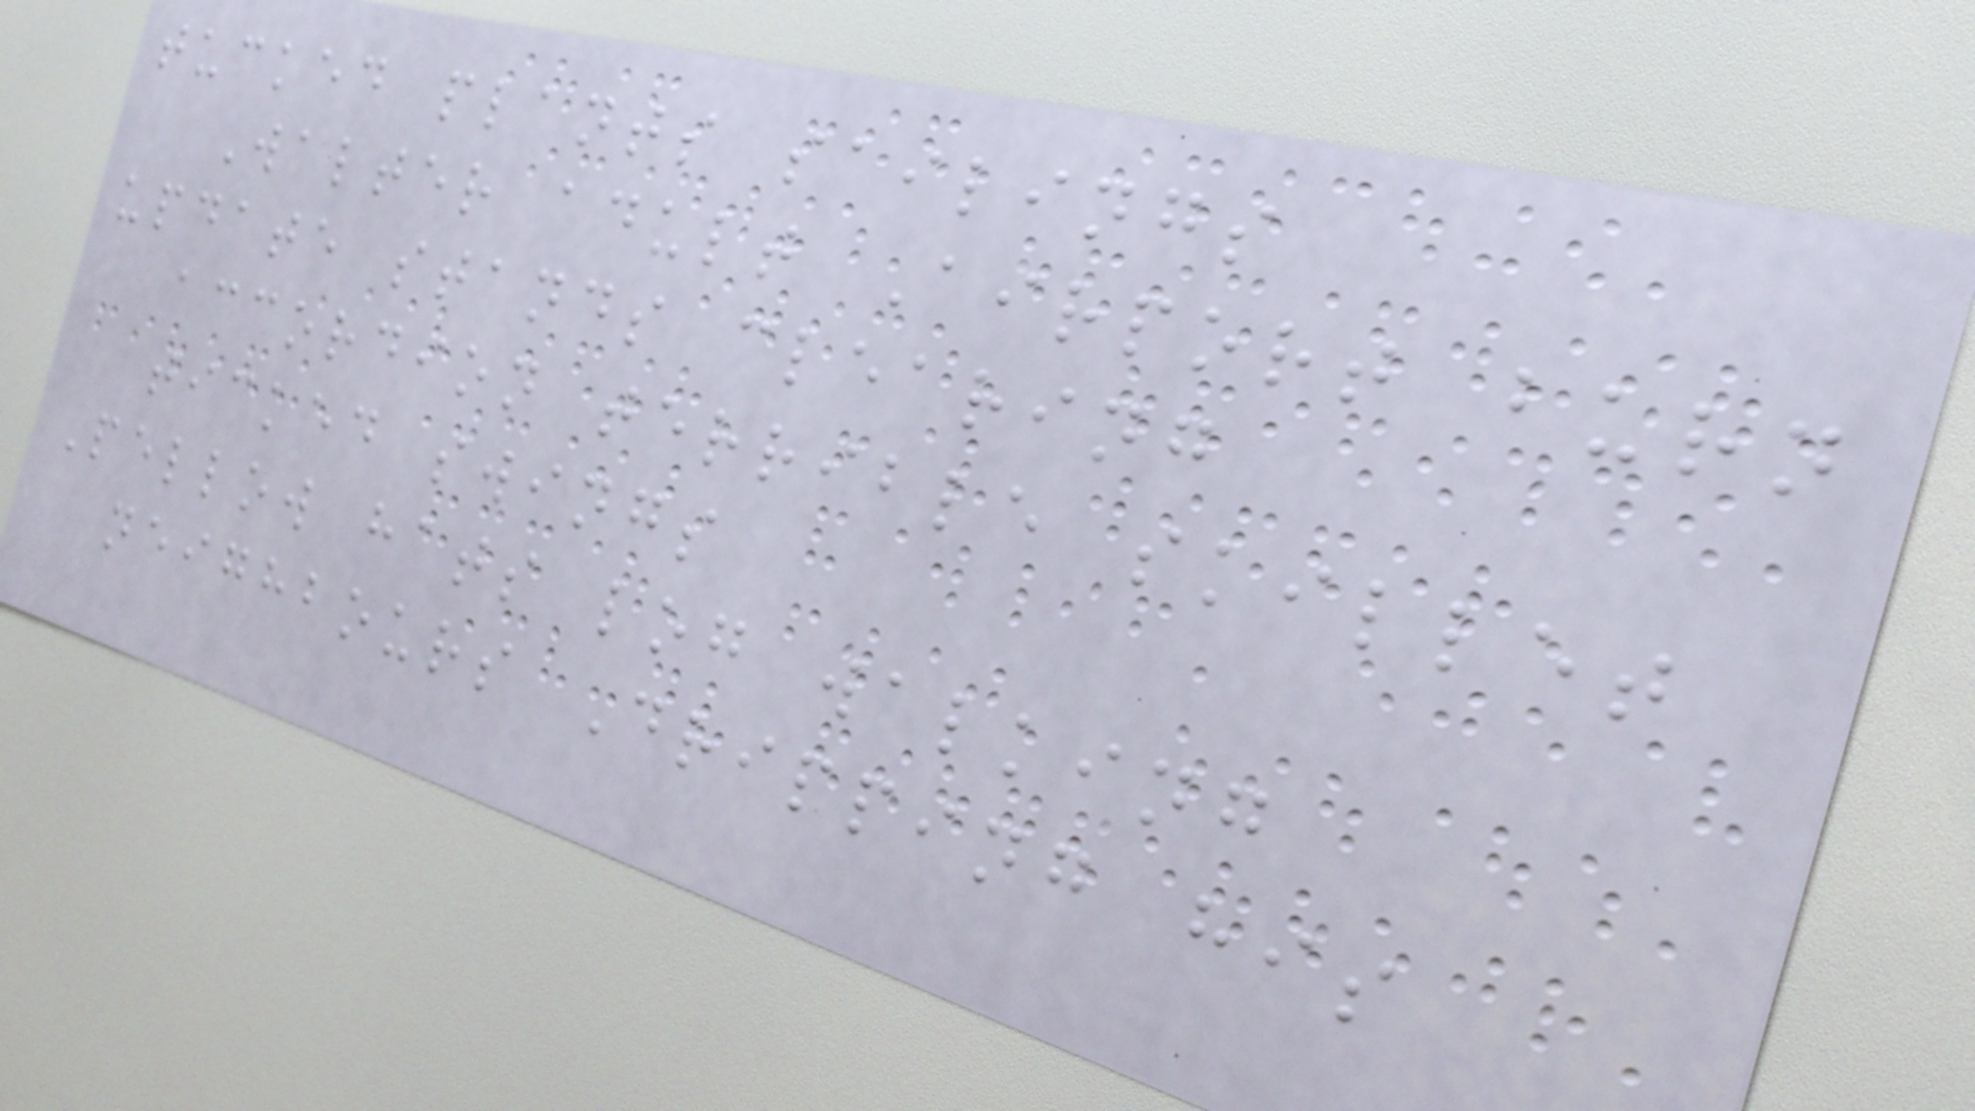tucked plants sailings
Walter adult Airport burn
update stands clearing
accordion terrible skillet
ticked swings
Pellow hats log walking
neighbours Dripping his
